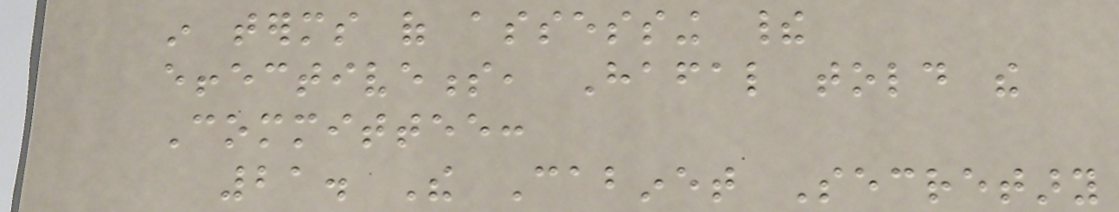in terms of assessing their
effectiveness, Hafal told the
Committee:
21. The Cabinet Secretary
